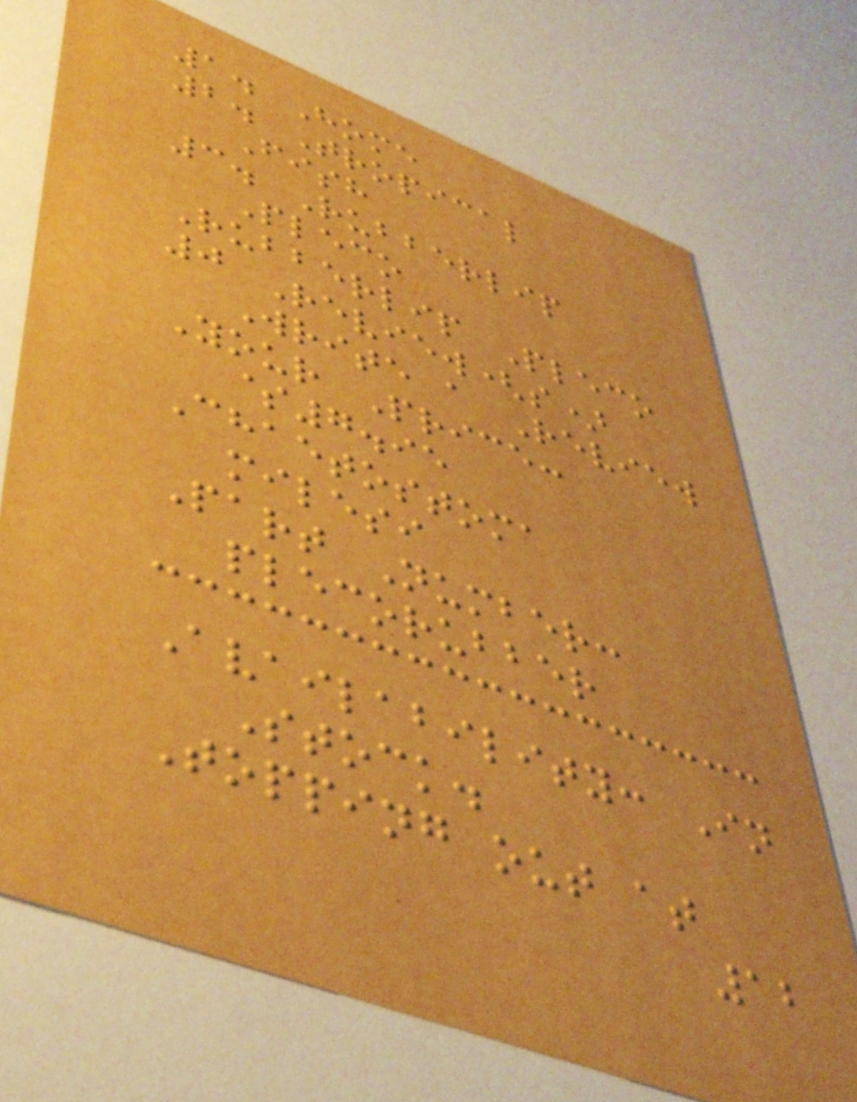1. Home
2. Tropical
Fish
3. Rubberlip
Pleco
Rubberlip Pleco
0 Review(s)
Write a Review
Your Price:
$7.95
Chaetostoma
milesi
Part Number:
plecorubber
Availability: In
Stock.
Topping out at
12
